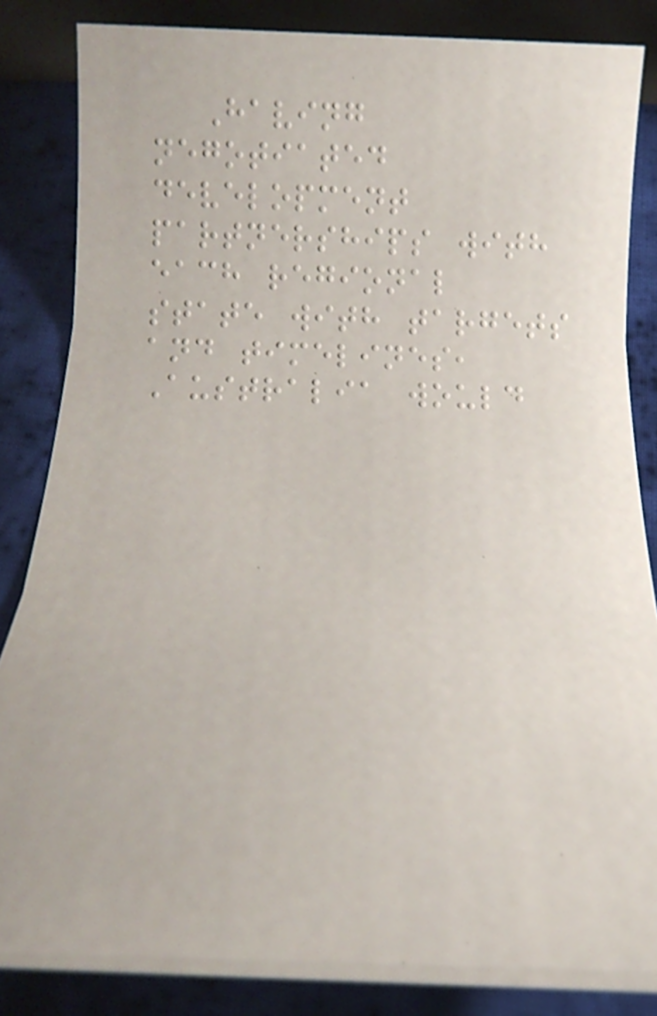Having
negotiated
development
partnerships with
each regional
state with targets
and timelines,
Australia would
